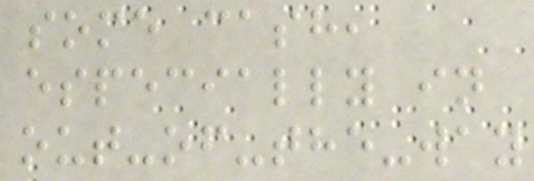some cash,
especially in
out-of-the-way
